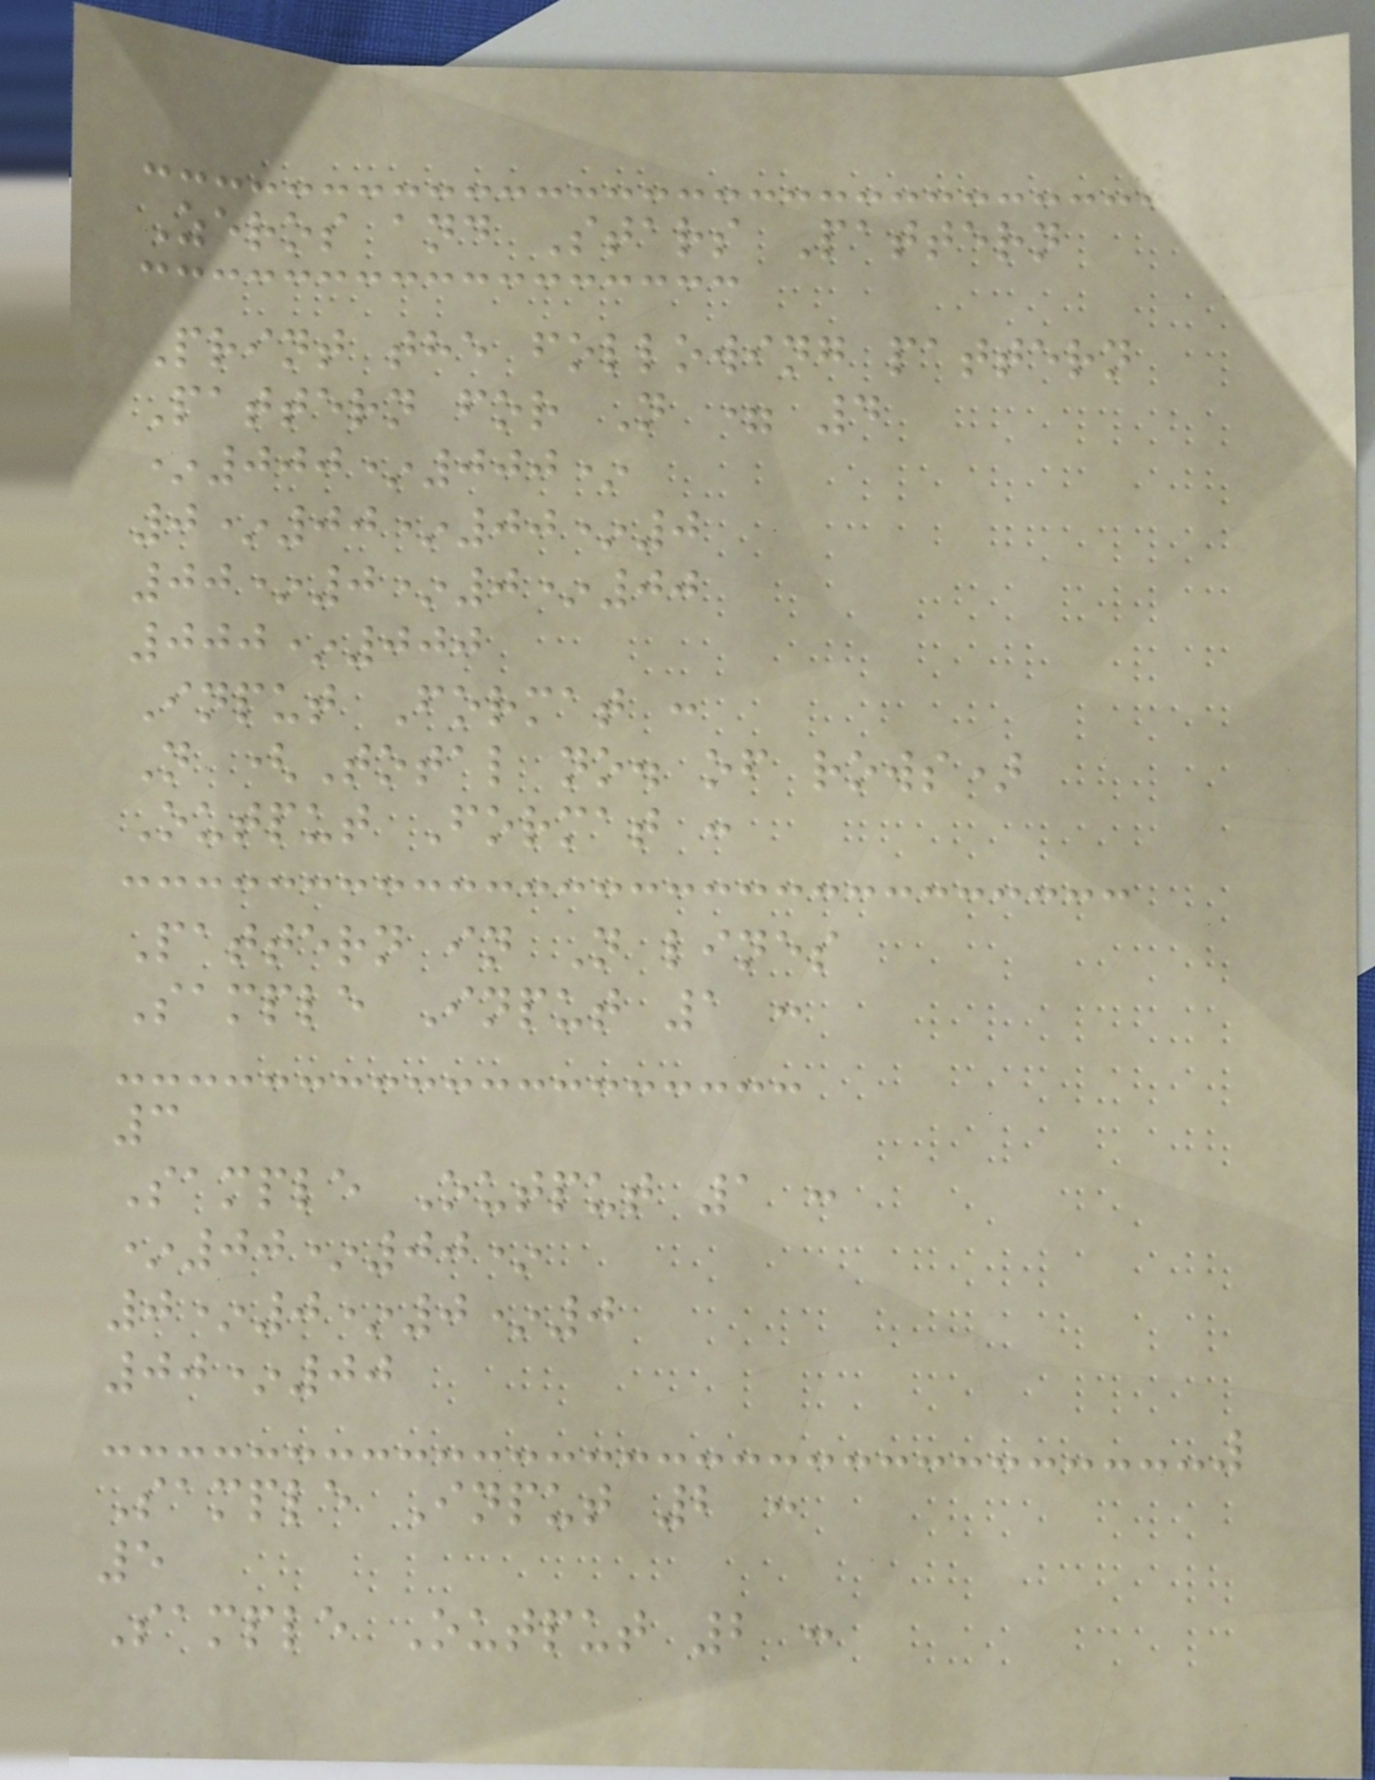Zeros and Stars Pattern
Print the following pattern
Pattern for N = 4
*000*000*
0*00*00*0
00*0*0*00
000*000
Input Format :
N (Total no. of rows)
Output Format :
Pattern in N lines
Sample Input 1 :
3
Sample Output 1 :
*00*00*
0*0*0*0
00*00
Sample Input 2 :
5
Sample Output 2 :
